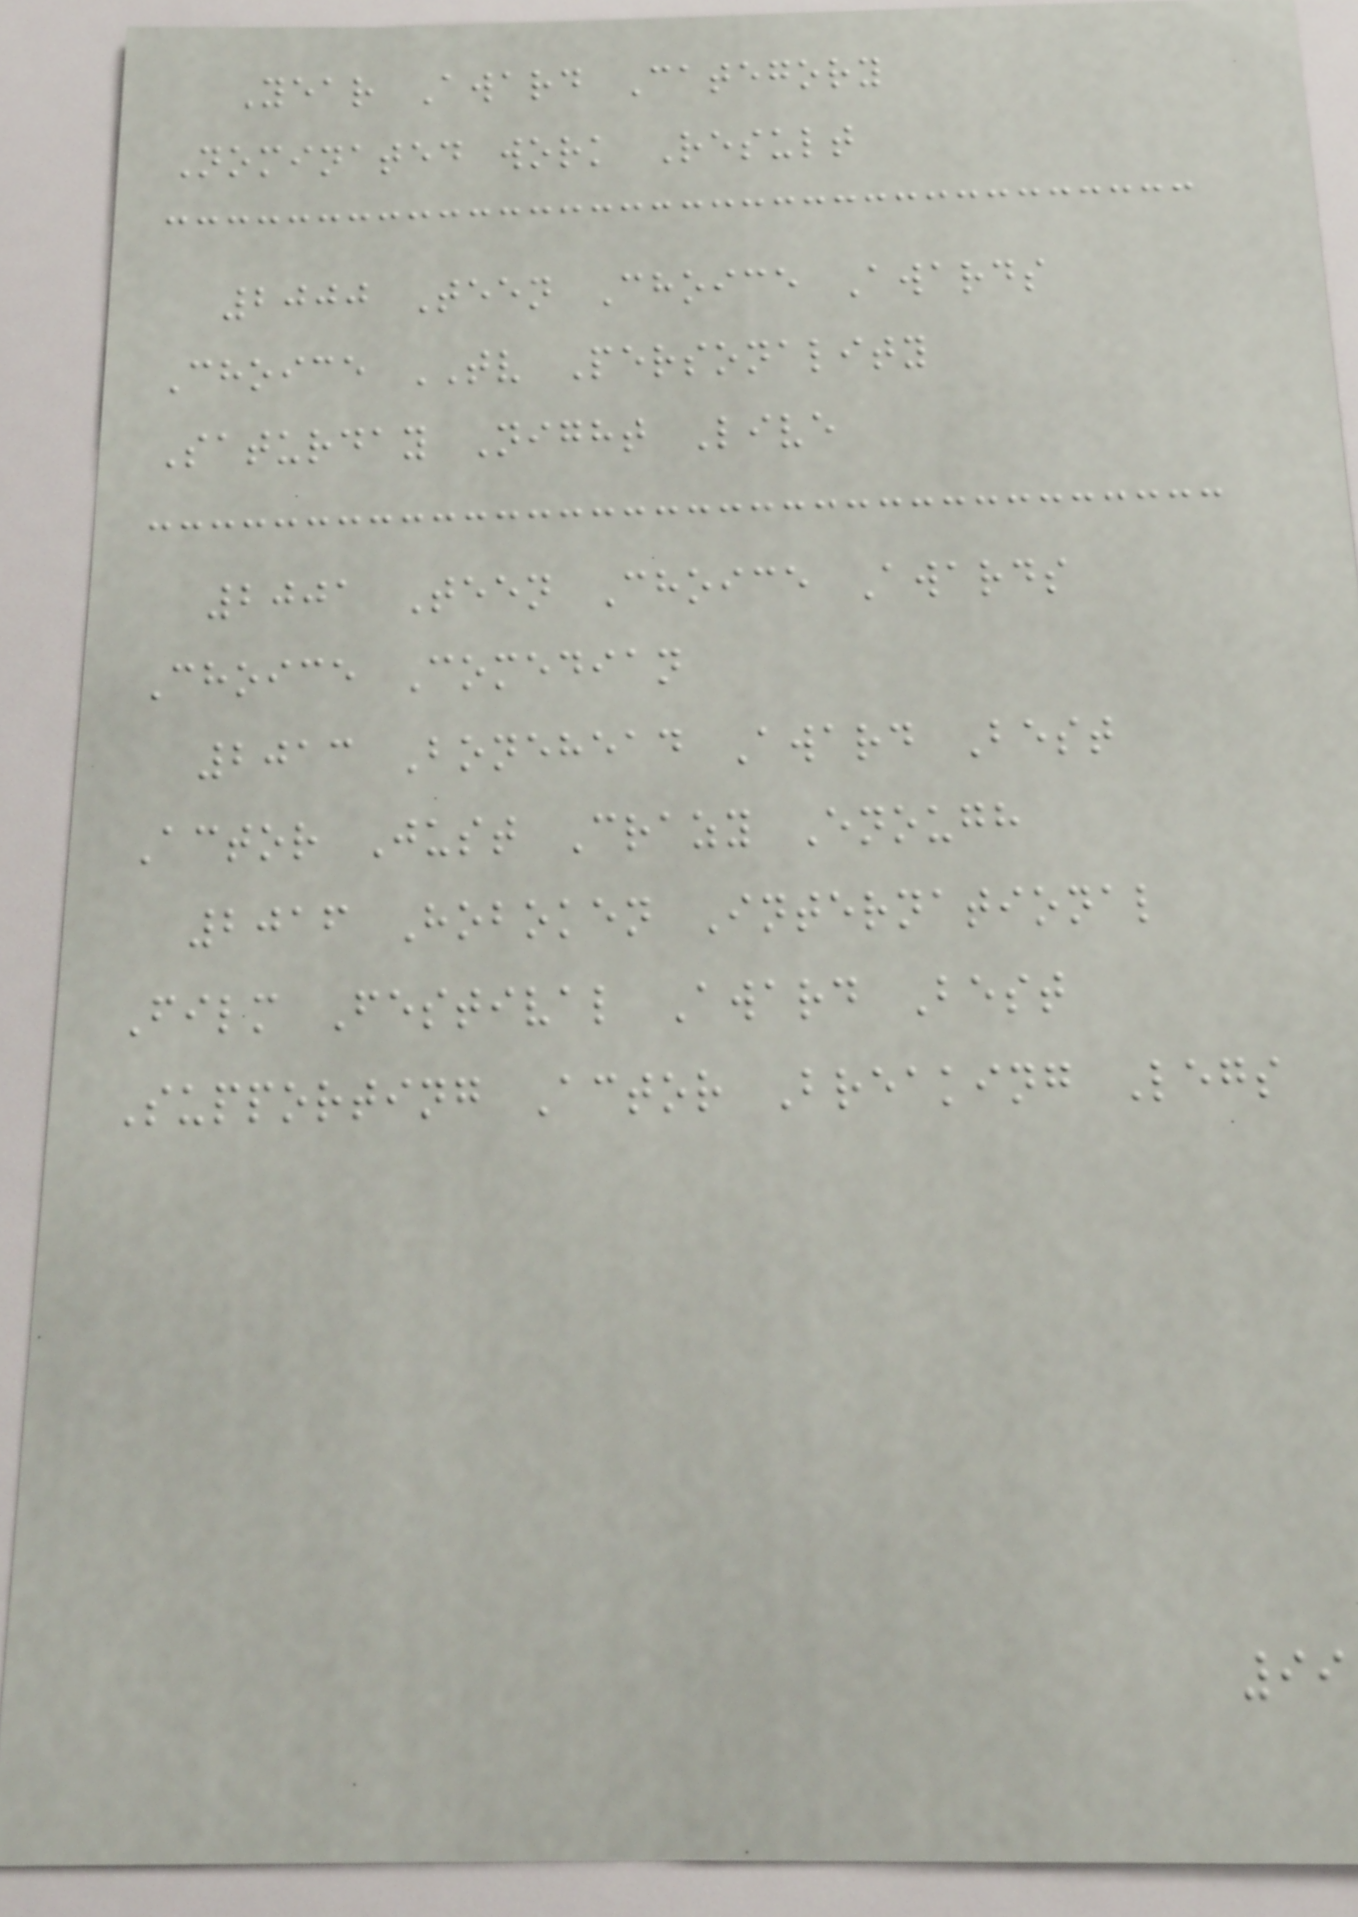Year Award Category
Nominated work Result
2000 Teen Choice Awards
Choice TV Personality
Saturday Night Live
2001 Teen Choice Awards
Choice Comedian
2013 Bonehead Award Best
Actor Just Crazy Enough
2016 Hoboken International
Film Festival Award Best
Supporting Actor Breaking Legs
99
